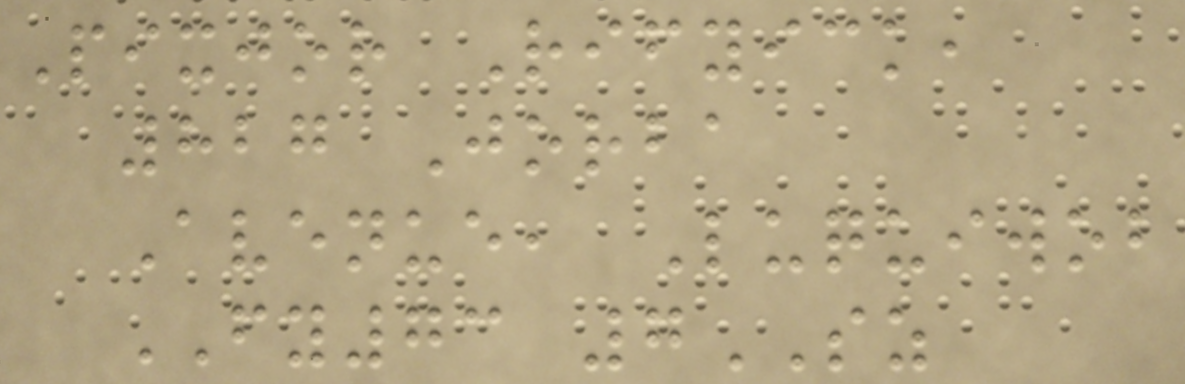Pixjor Rifyick,
827 Jorba
Avenue, Luquiwob
FY73 7SZ
